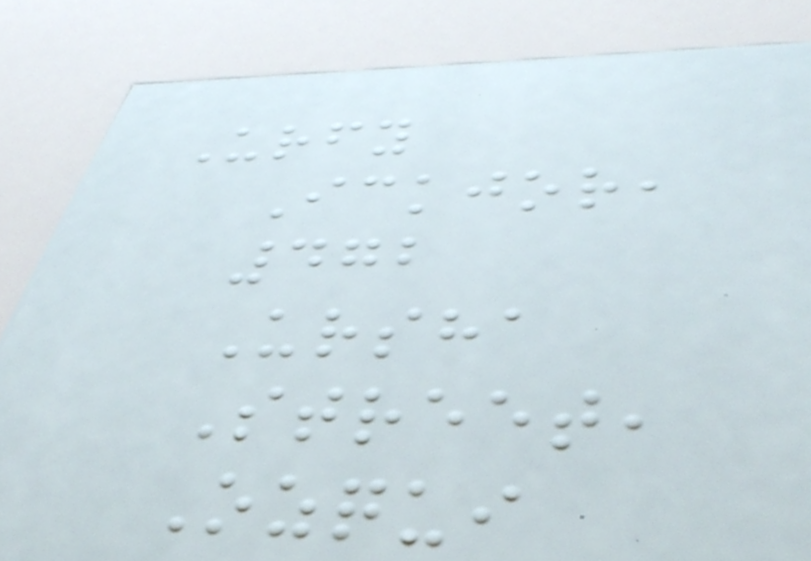Urfy
Ickjor,
472
Ursha
Street,
Ozqui
